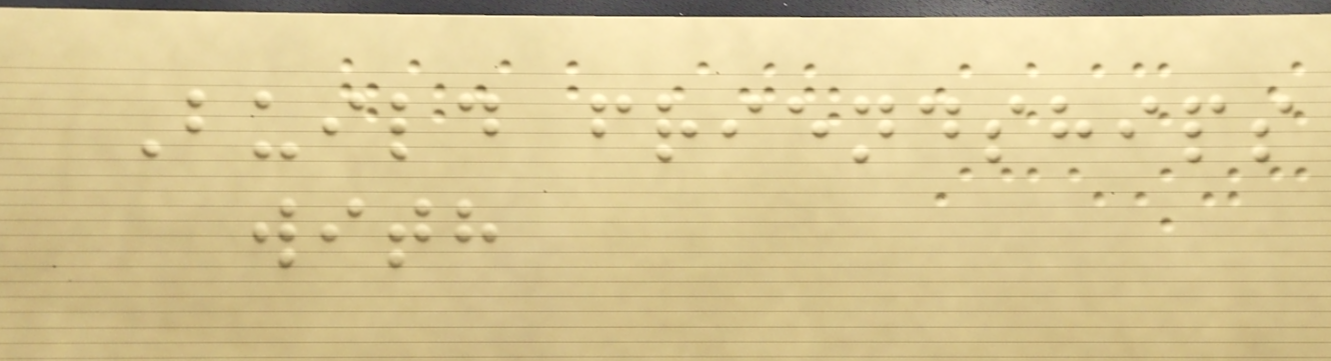Build friendships
with
